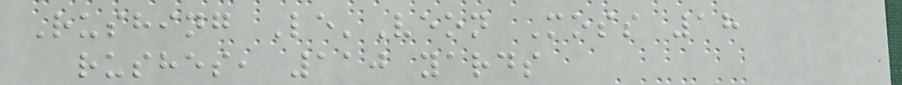Rushing Le'Veon Moss 18
rushes, 110 yards
